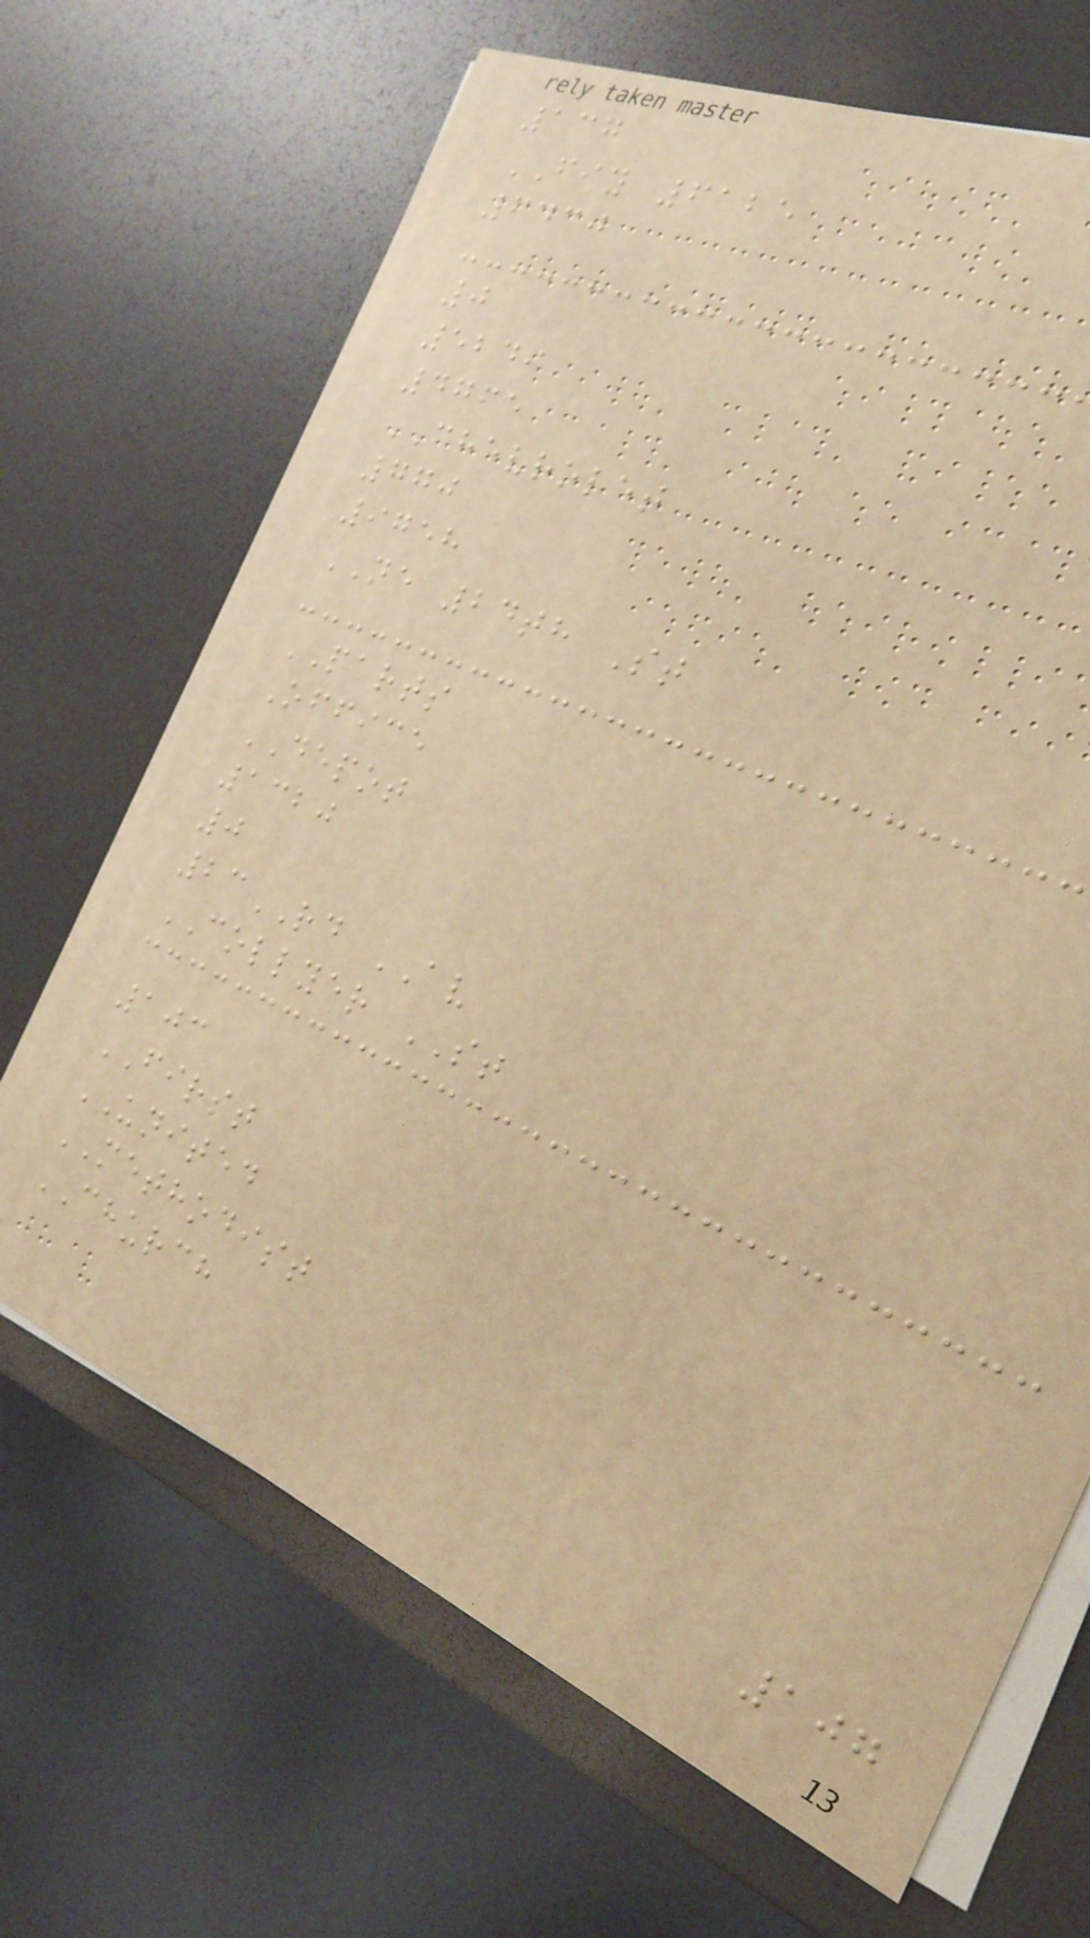137
FIY 6125
6430
0
5249
4765
CHEVROLET
770
9758
NE 24th St
PARTS
Office
DEPOT
1320
0
23RD AV
COLLYER ST
103
FIRST
UNITED
METHODIST
CHURCH
107
